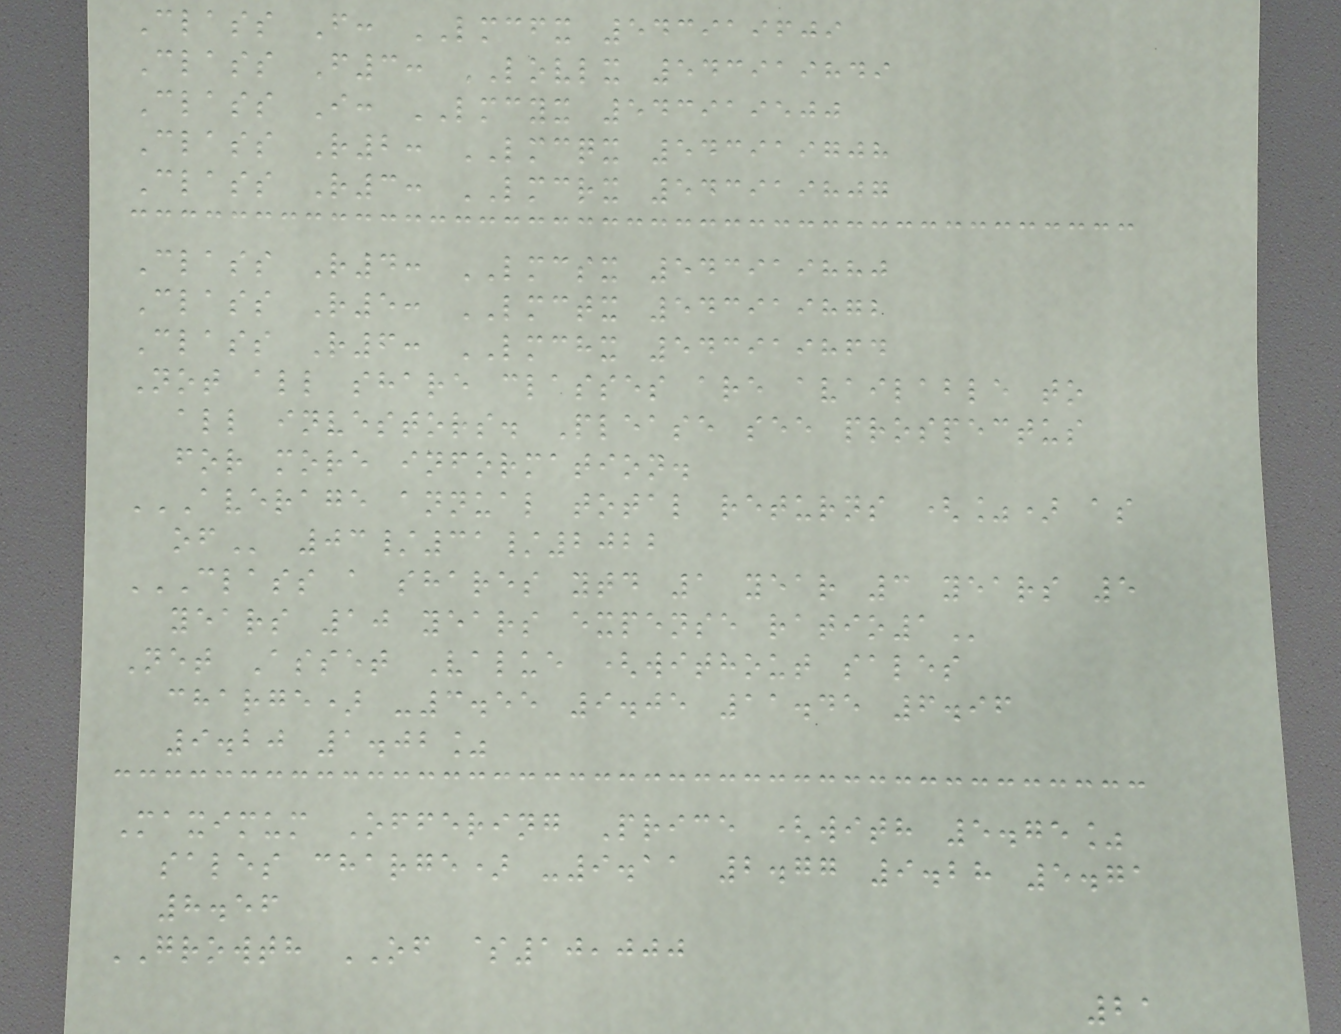Class F: LMCFX 543919609
Class F3: LOVLX 543919849
Class I: LMCYX 543919500
Class R2: LMCQX 543919708
Class R3: LMCRX 543919807
Class R4: LMCSX 543919880
Class R5: LMCTX 543919872
Class R6: LMCHX 543919864
Not all share classes are available to
all investors. Please see prospectus
for more information.
AVERAGE ANNUAL TOTAL RETURNS (%) AS
OF 03/31/2022
CLASS A SHARES YTD 1 YEAR 3 YEARS 5
YEARS 10 YEARS EXPENSE RATIO1
Net Asset Value (without sales
charge) -3.55 9.05 11.45 6.96
9.20 1.02%
Maximum Offering Price (with 5.75%
sales charge) -9.11 2.77 9.28 5.71
8.56
GROWTH OF $10,000
21
